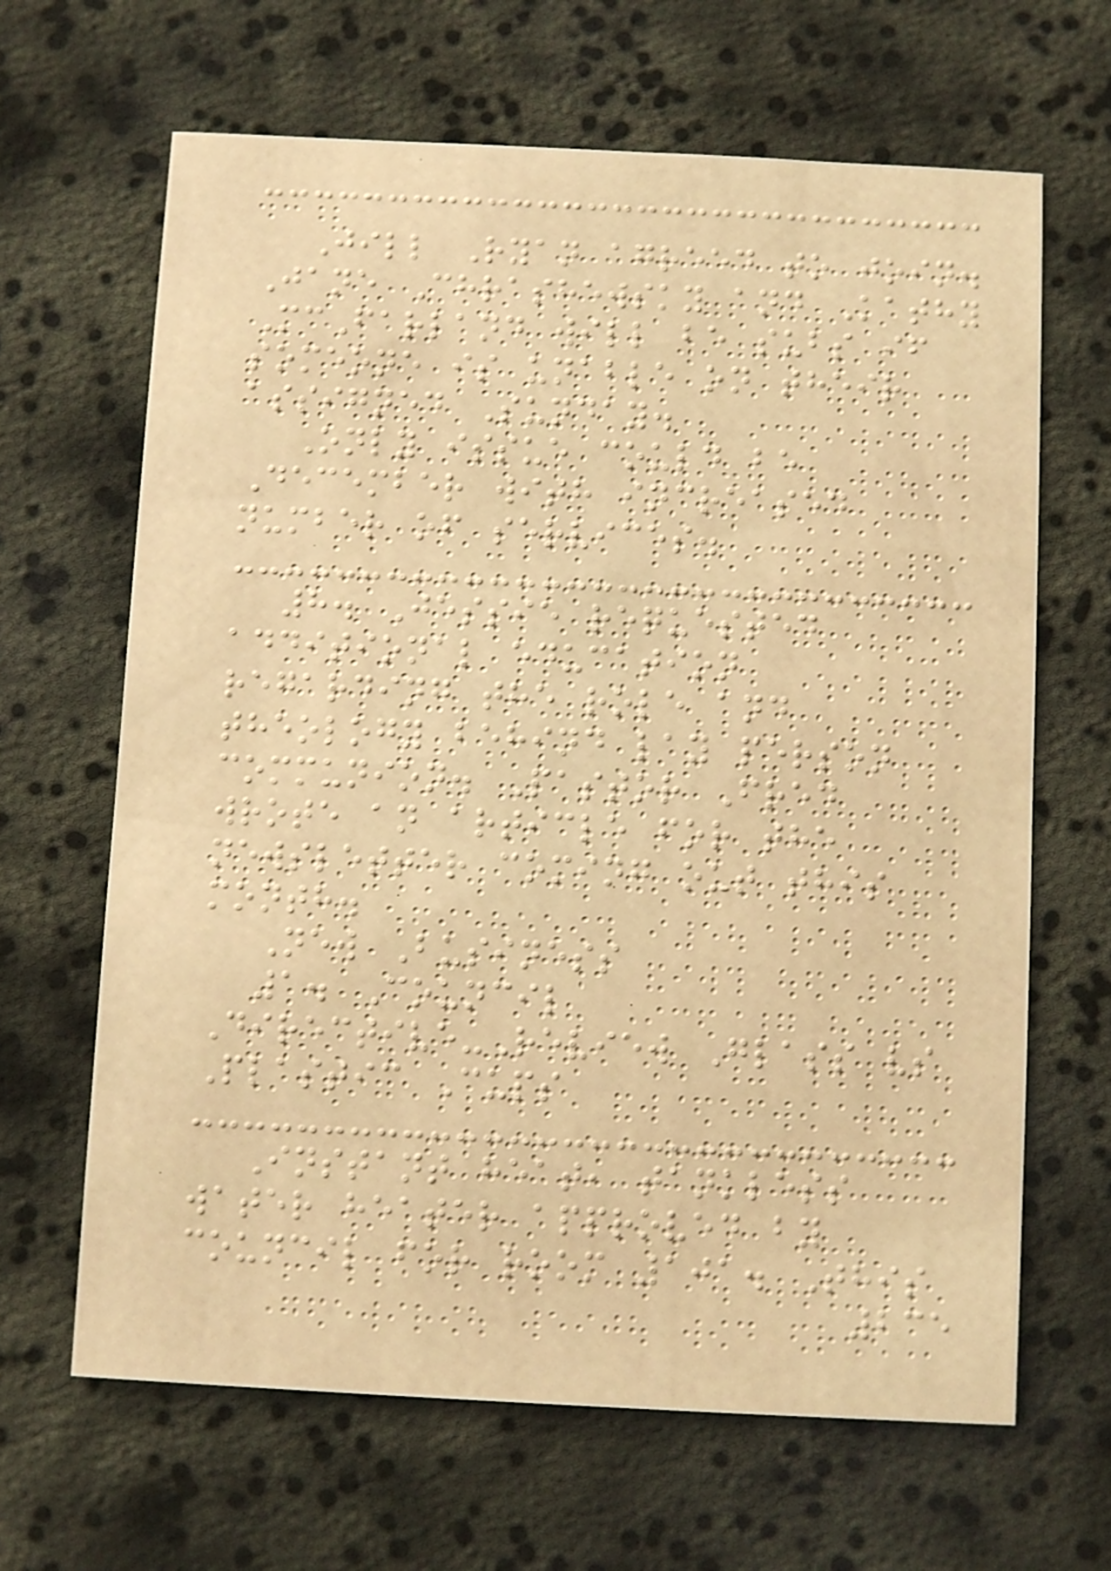Jill Ryan agreed to join.
Jane Chrashewsky and Kathy
McFarland will be subs if
someone is unable on their
assigned Sunday.
Only issue could be
December with increased
number of services.
8. Jessie requested
additional education
regarding the role and
theology behind lay person
communion. Pastor Fred
wrote an article for the
newsletter coming out this
month.
New Business
1. Council
Directive-Review Glass vs
Plastic Cups
Instant heat, tankless
water heater approved by
council for room 101. This
235
